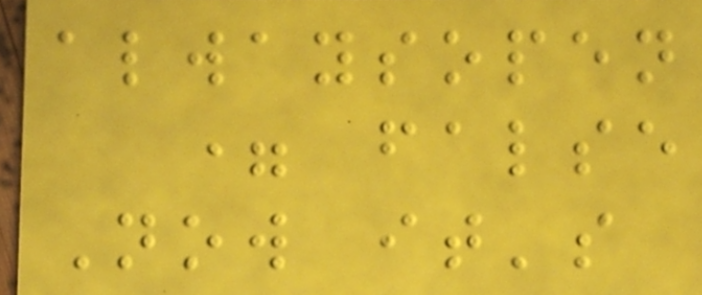alwaysopen
= false
Now it's
